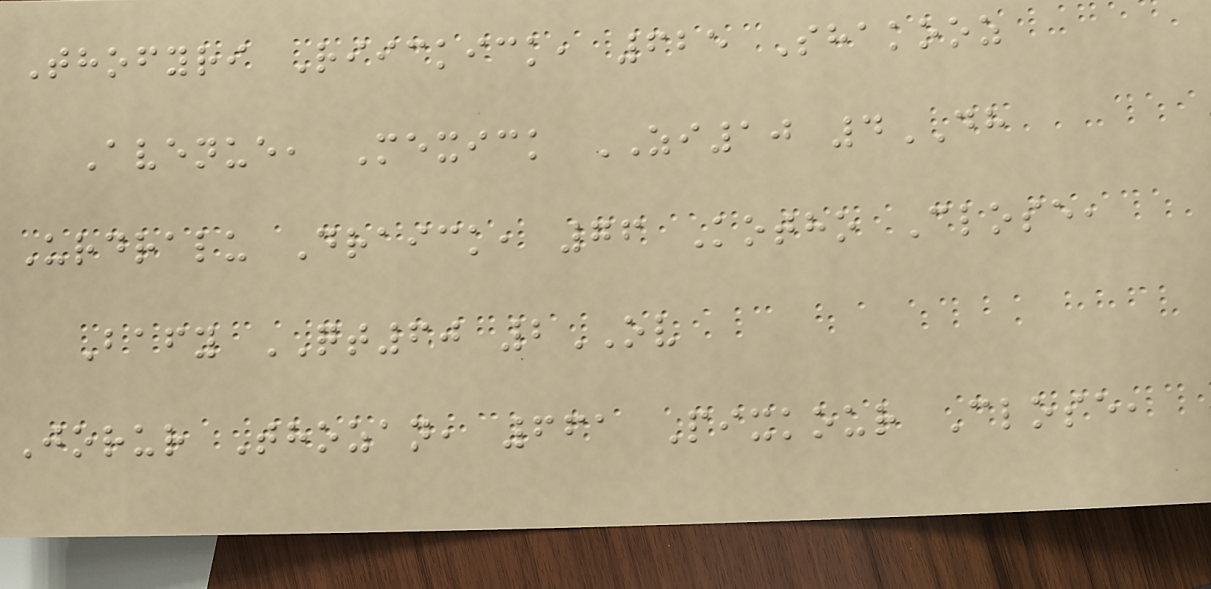Thofyri Riickick, 625 Shakooz
Avenue, Mexick ZI10 4DH
Urdralu Draick, 76 Kotho Close,
Bafy QT60 2OV
Jorur Thozan, 661 Pixkour Close,
